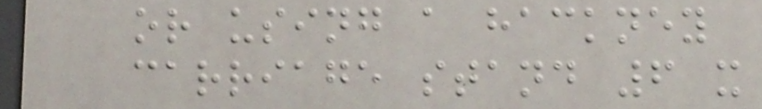or using a hackney
carriage stand 6 x
